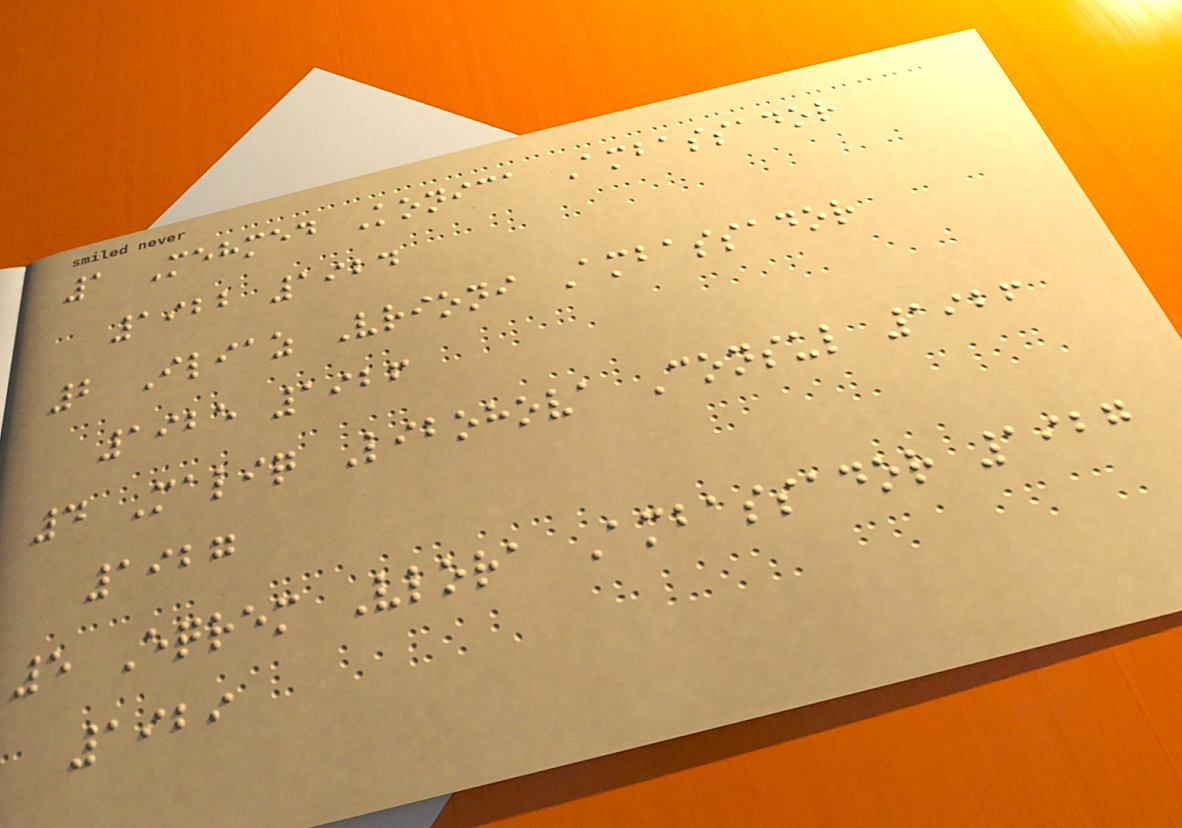1 Mehmed Konica Ambassador
1922 1924
2 Iliaz Vrioni Ambassador
1925 1926
4 Maliq Libohova Consul 1926
1927
5 Eqrem Vlora Ambassador 1927
1929
